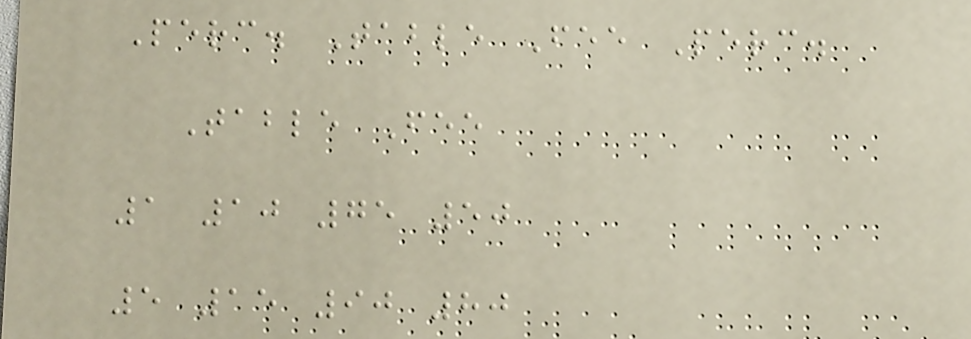Perc. Table Fee Perc.
Table Fee
1 10 75 50
5 15 90 80
